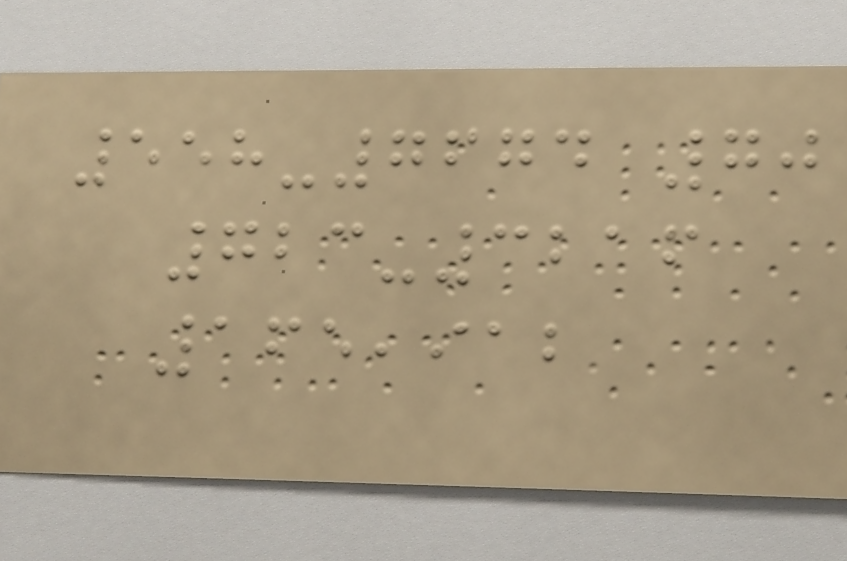558-7674 70
723-3216
165,912
